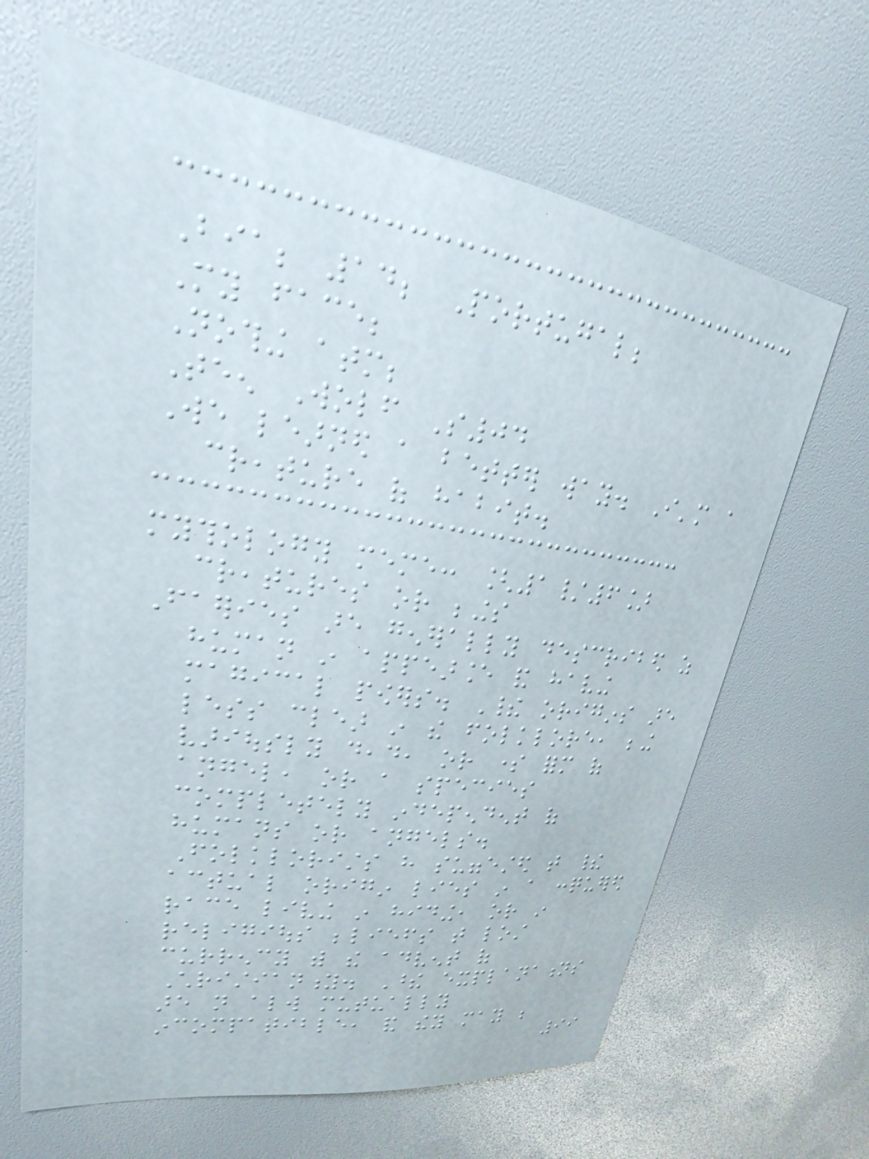Bia; 14; Portugal;
My face;
Nothing atm;
Teen Wolf S04
We learned a better way. I'm a
creature of habit.
mythology meme: [1/6]
creatures or beings
Faeries are generally described as
human in appearance and having
magical powers. Their origins are
less clear in the folklore, being
variously dead, or some form of
angel, or a species
completely independent of
humans or angels.
Folklorists have suggested that their
actual origin lies in a conquered
race living in hiding, or in
religious beliefs that lost
currency with the advent of
Christianity. These explanations
are not always mutually
incompatible, and they may be
99
